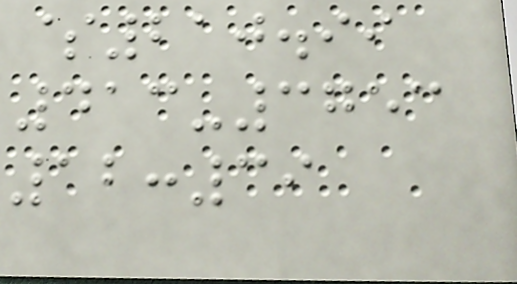$210.99
413-3753
12:39
